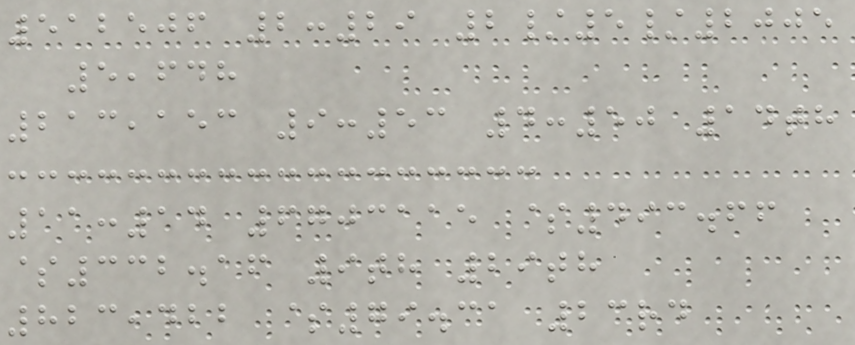512506 2:29 2/5/2005
5,648
213,153 9:53 4:50 14th
11:14 6703115 $493.66
$332.16 9th 29th
823,422 $79.31 23rd
